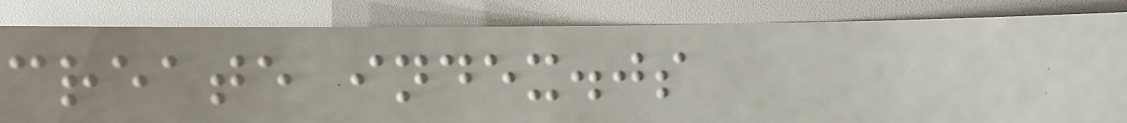create index.js
